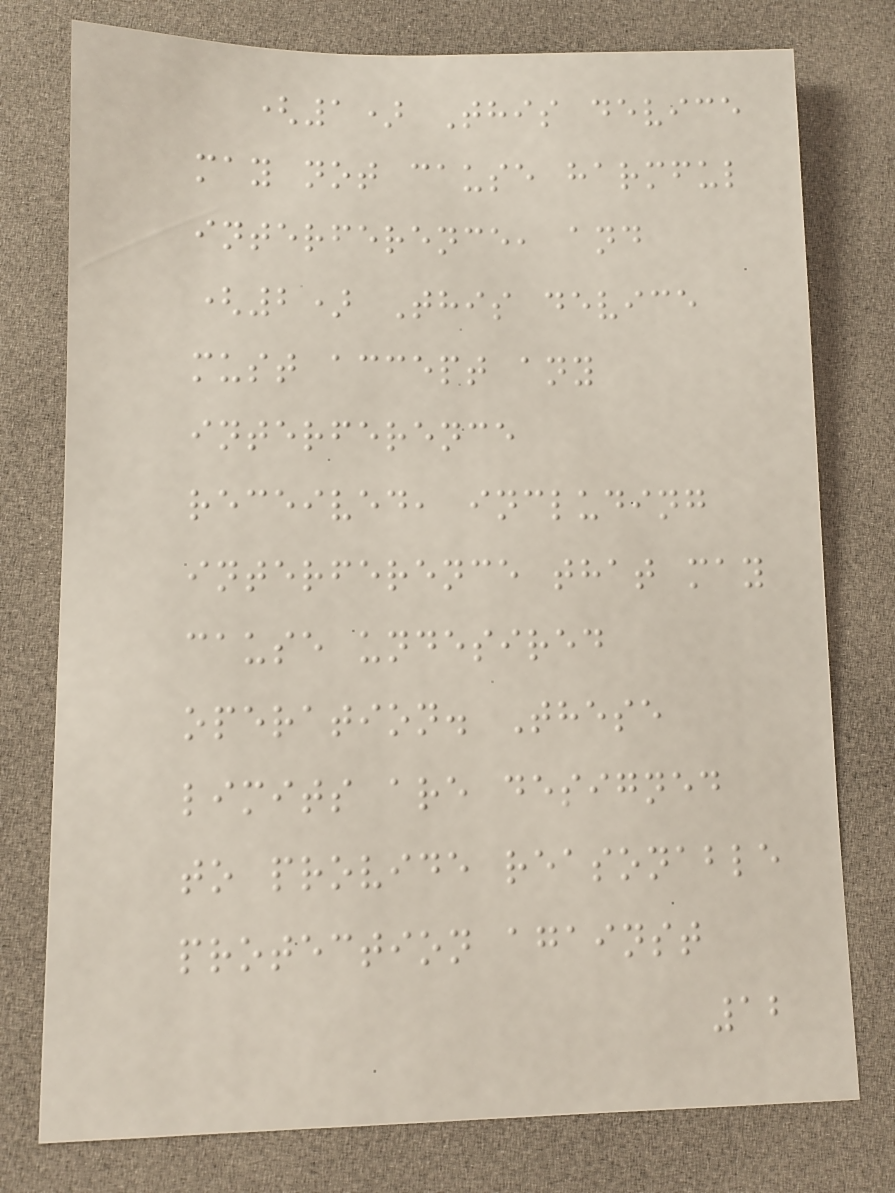(1) This device
may not cause harmful
interference, and
(2) This device
must accept any
interference
received, including
interference that may
cause undesired
operation. These
limits are designed
to provide reasonable
protection against
12
